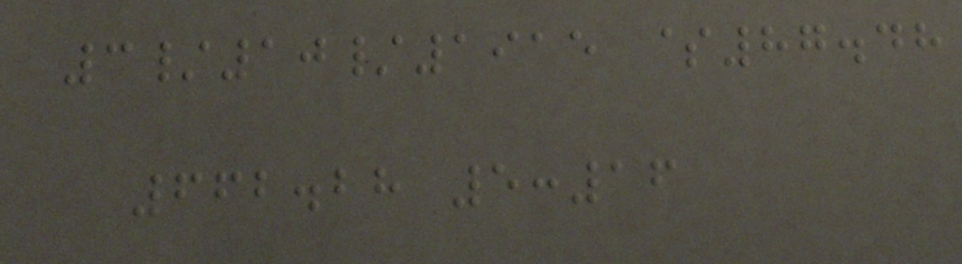3/10/1915 $87.48
662.28 5:16
